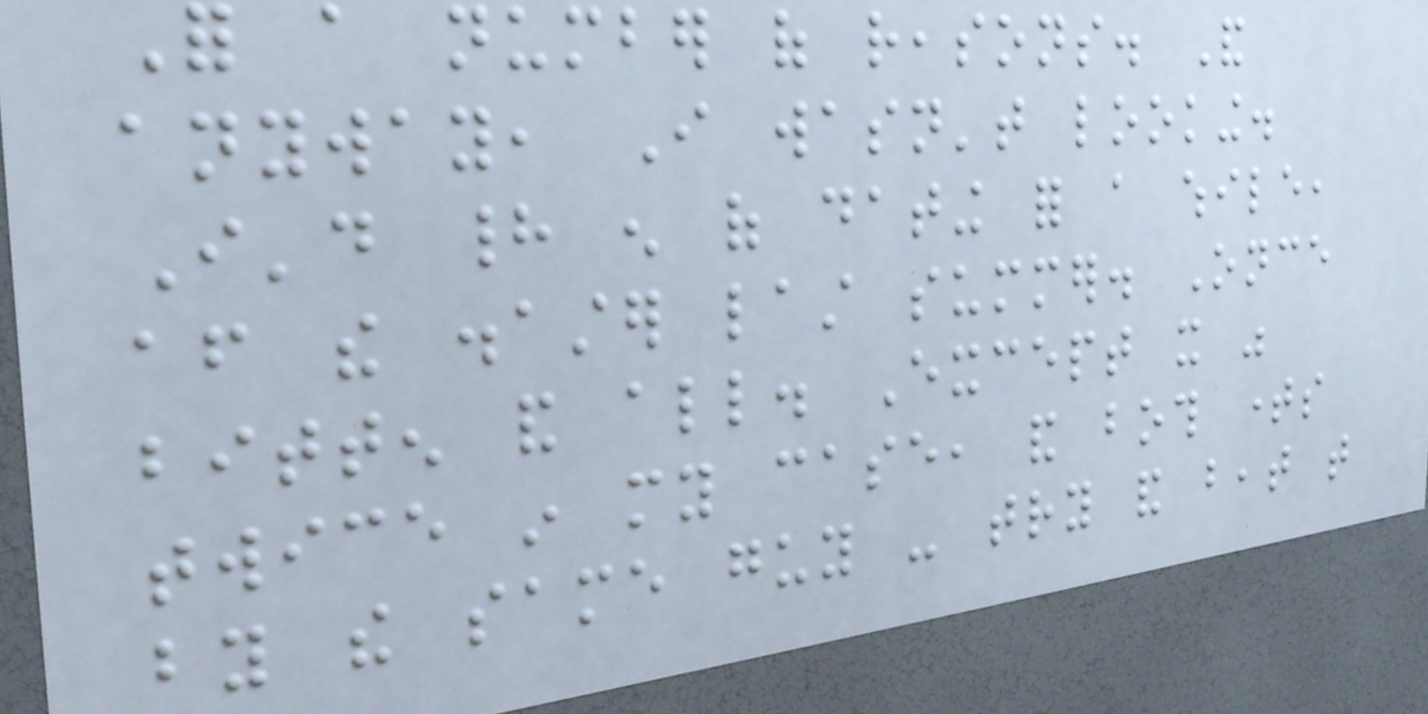For a number of reasons. And
anyway, I wasn't looking.
I'd had enough of dating for a while,
after the disaster last summer. Once
bitten and all. Except it was
twice in my case, and both times
by the same guy - try and beat that
